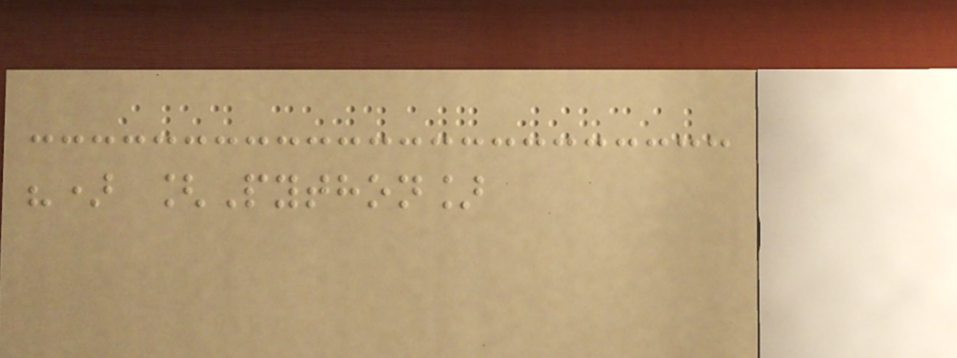") [Python]
